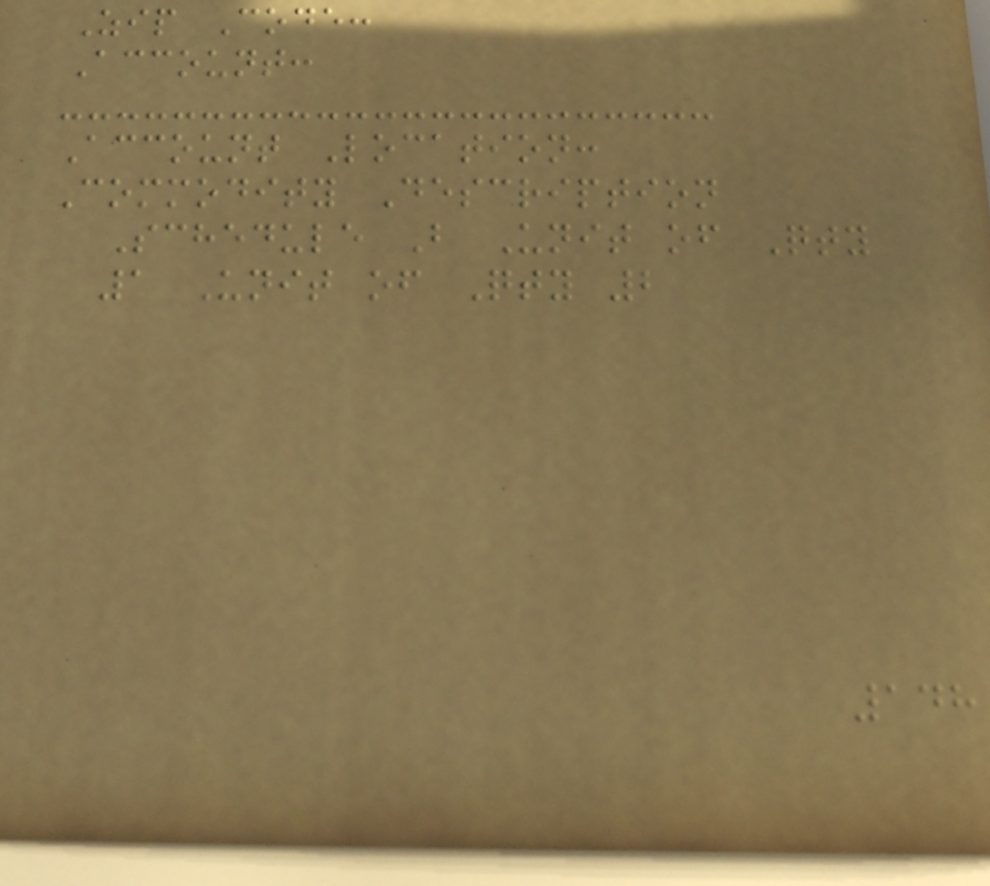Zip Code:
Account:
Account Location:
Commodity Description
Schedule B Unit of Qty
1 Unit of Qty 2
148
